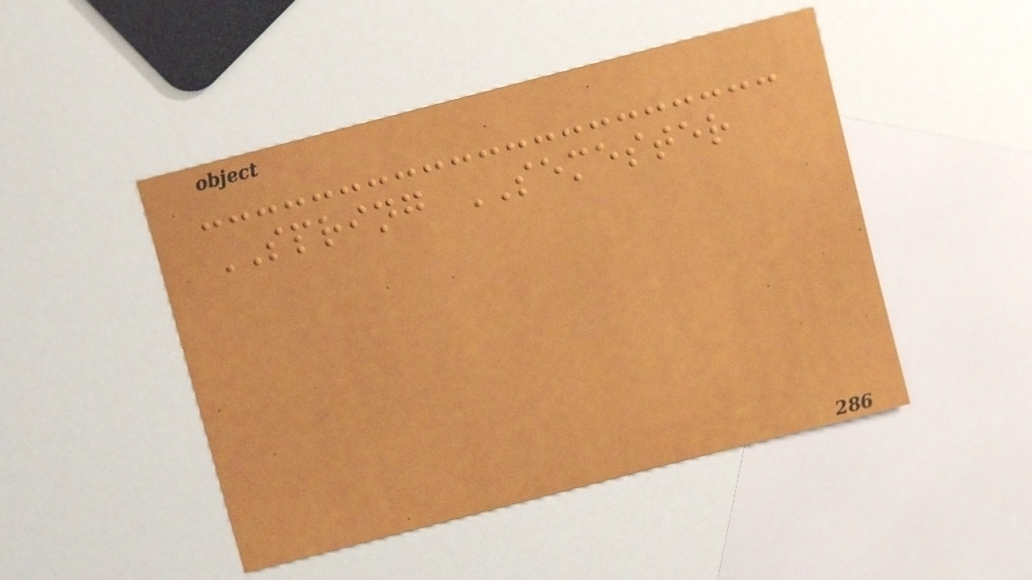SPRING SEMESTER
